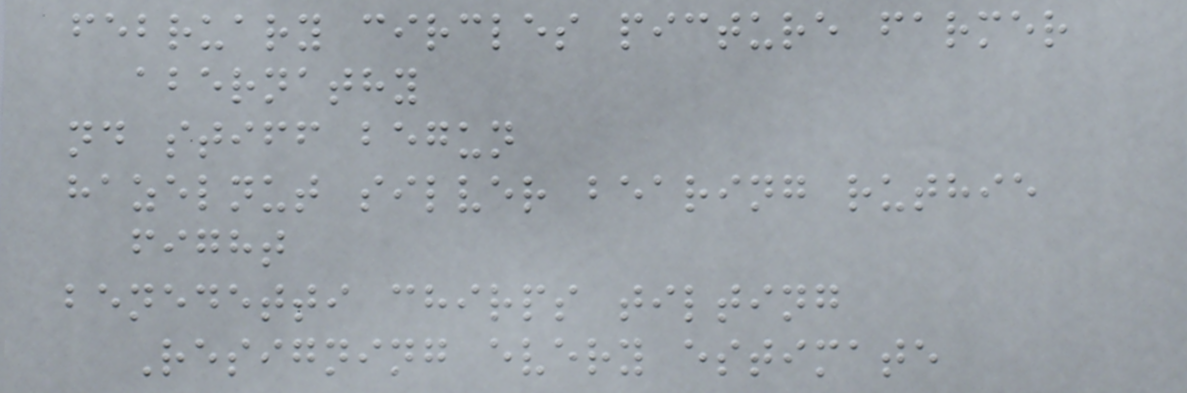february circles picture farmer
abernathy
nd stiff begun
hazelnut silver bearing ruthie
fight
benedetti chirps tilting
Resigning every estimate
